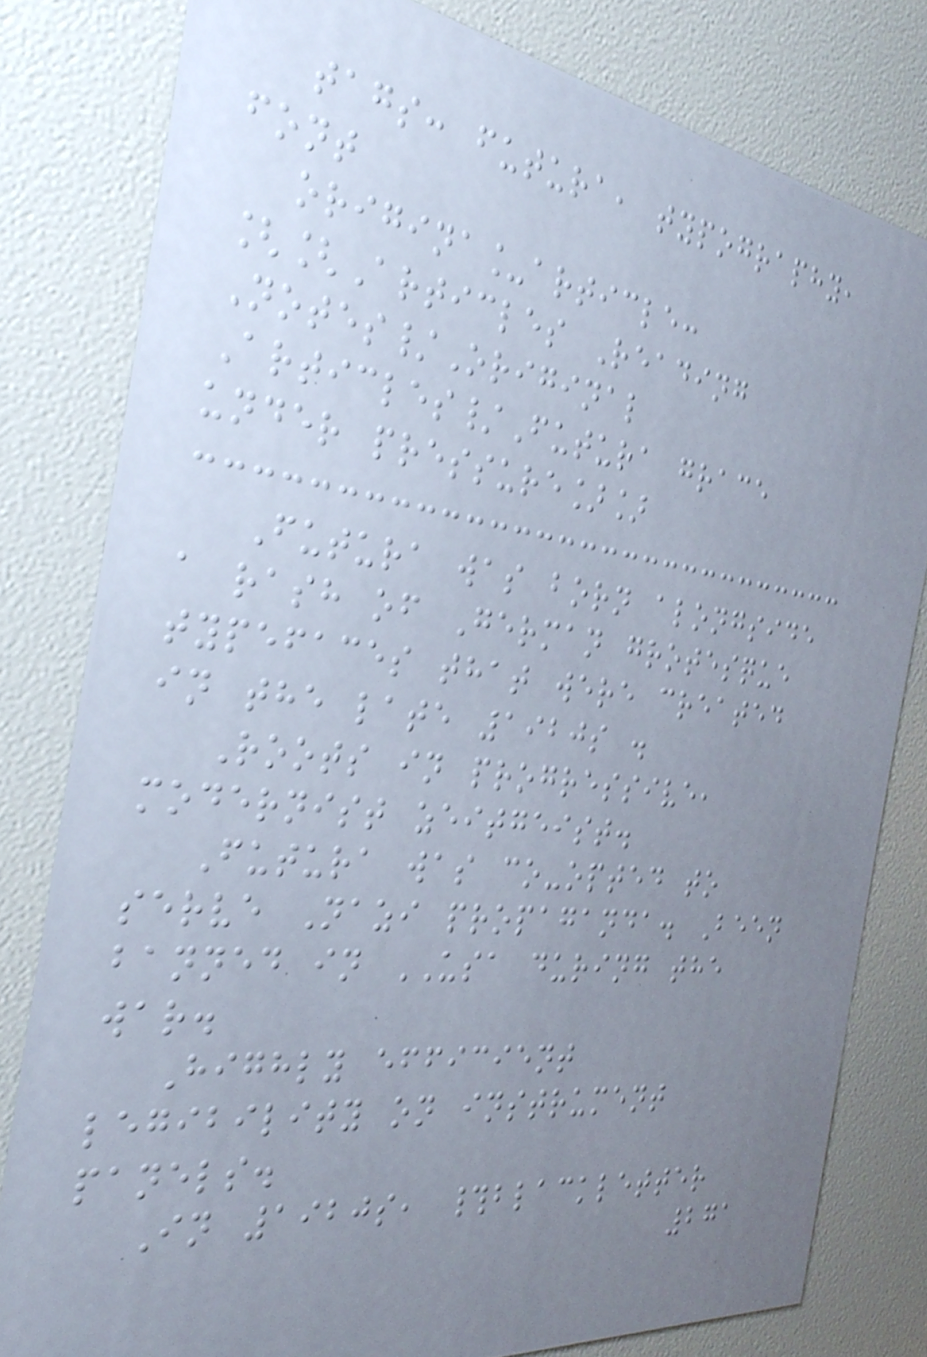tags: futura, typography,
font
origina_article:
[[Articles Reading
Notes/Original
Articles/Futura grace
under pressure]]
Futura was born alongside
a rash of German grotesque
typefaces that were created
in the late 1920s .
Roots in progressive,
modernist zeitgeist.
Futura was co-opted to
serve Nazi propaganda. Been
banned in USA during the
war.
Highly efficient
legibility on instrument
panels.
In 1920s, #blackletter
271
